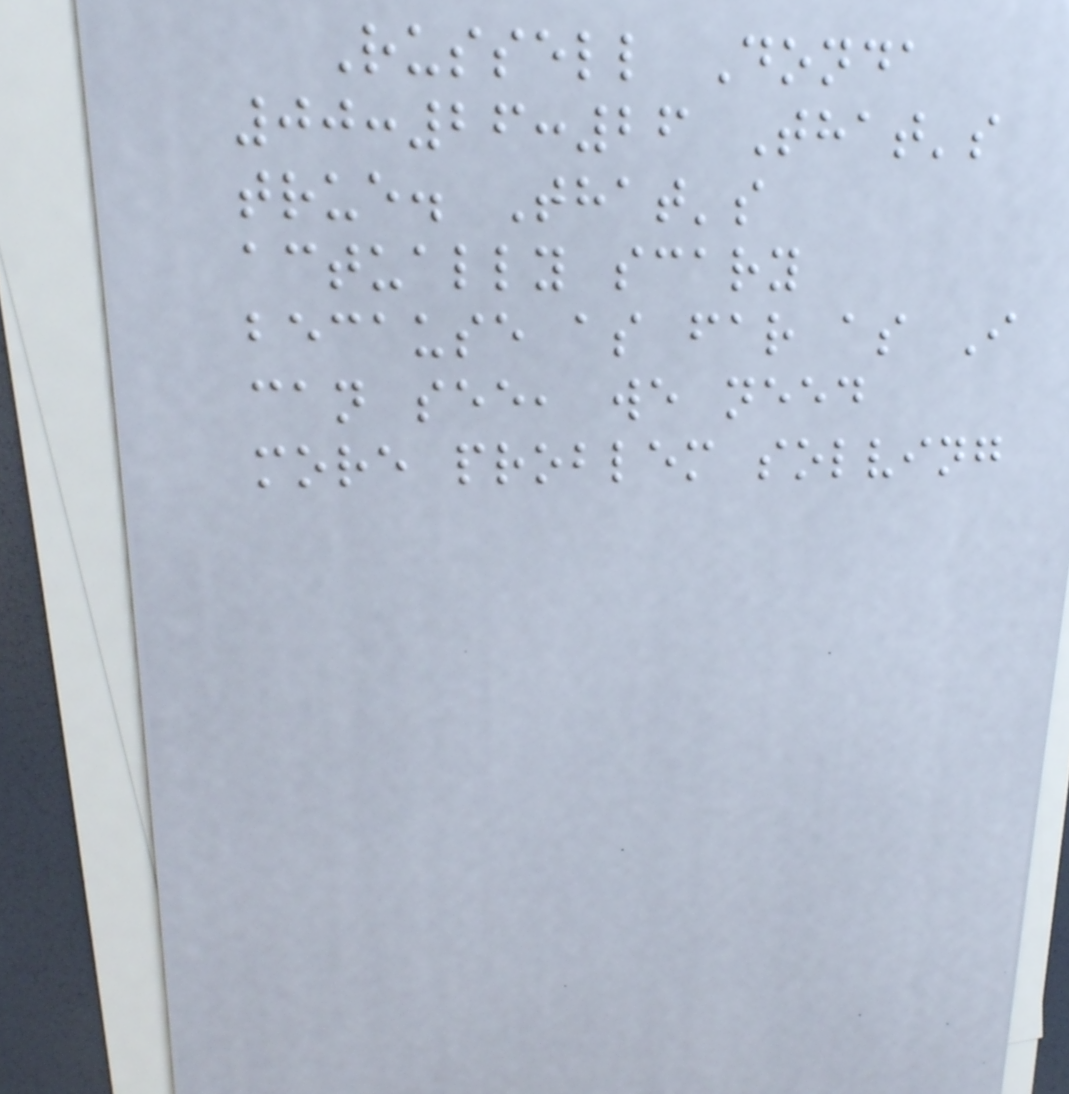Russell Donda
00:26:26 That's
true. That's
actually scary
because as far as I
can see, we need
more problem solving
